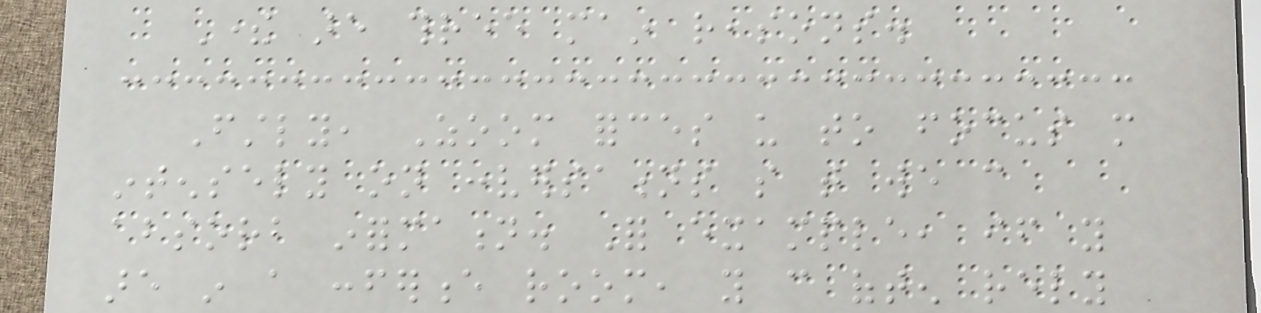There are three main reasons.
Firstly, Zoom forces us to focus more
intensely on conversations so that we can
absorb information. For example, if you
are in a conference room, you can often rely
